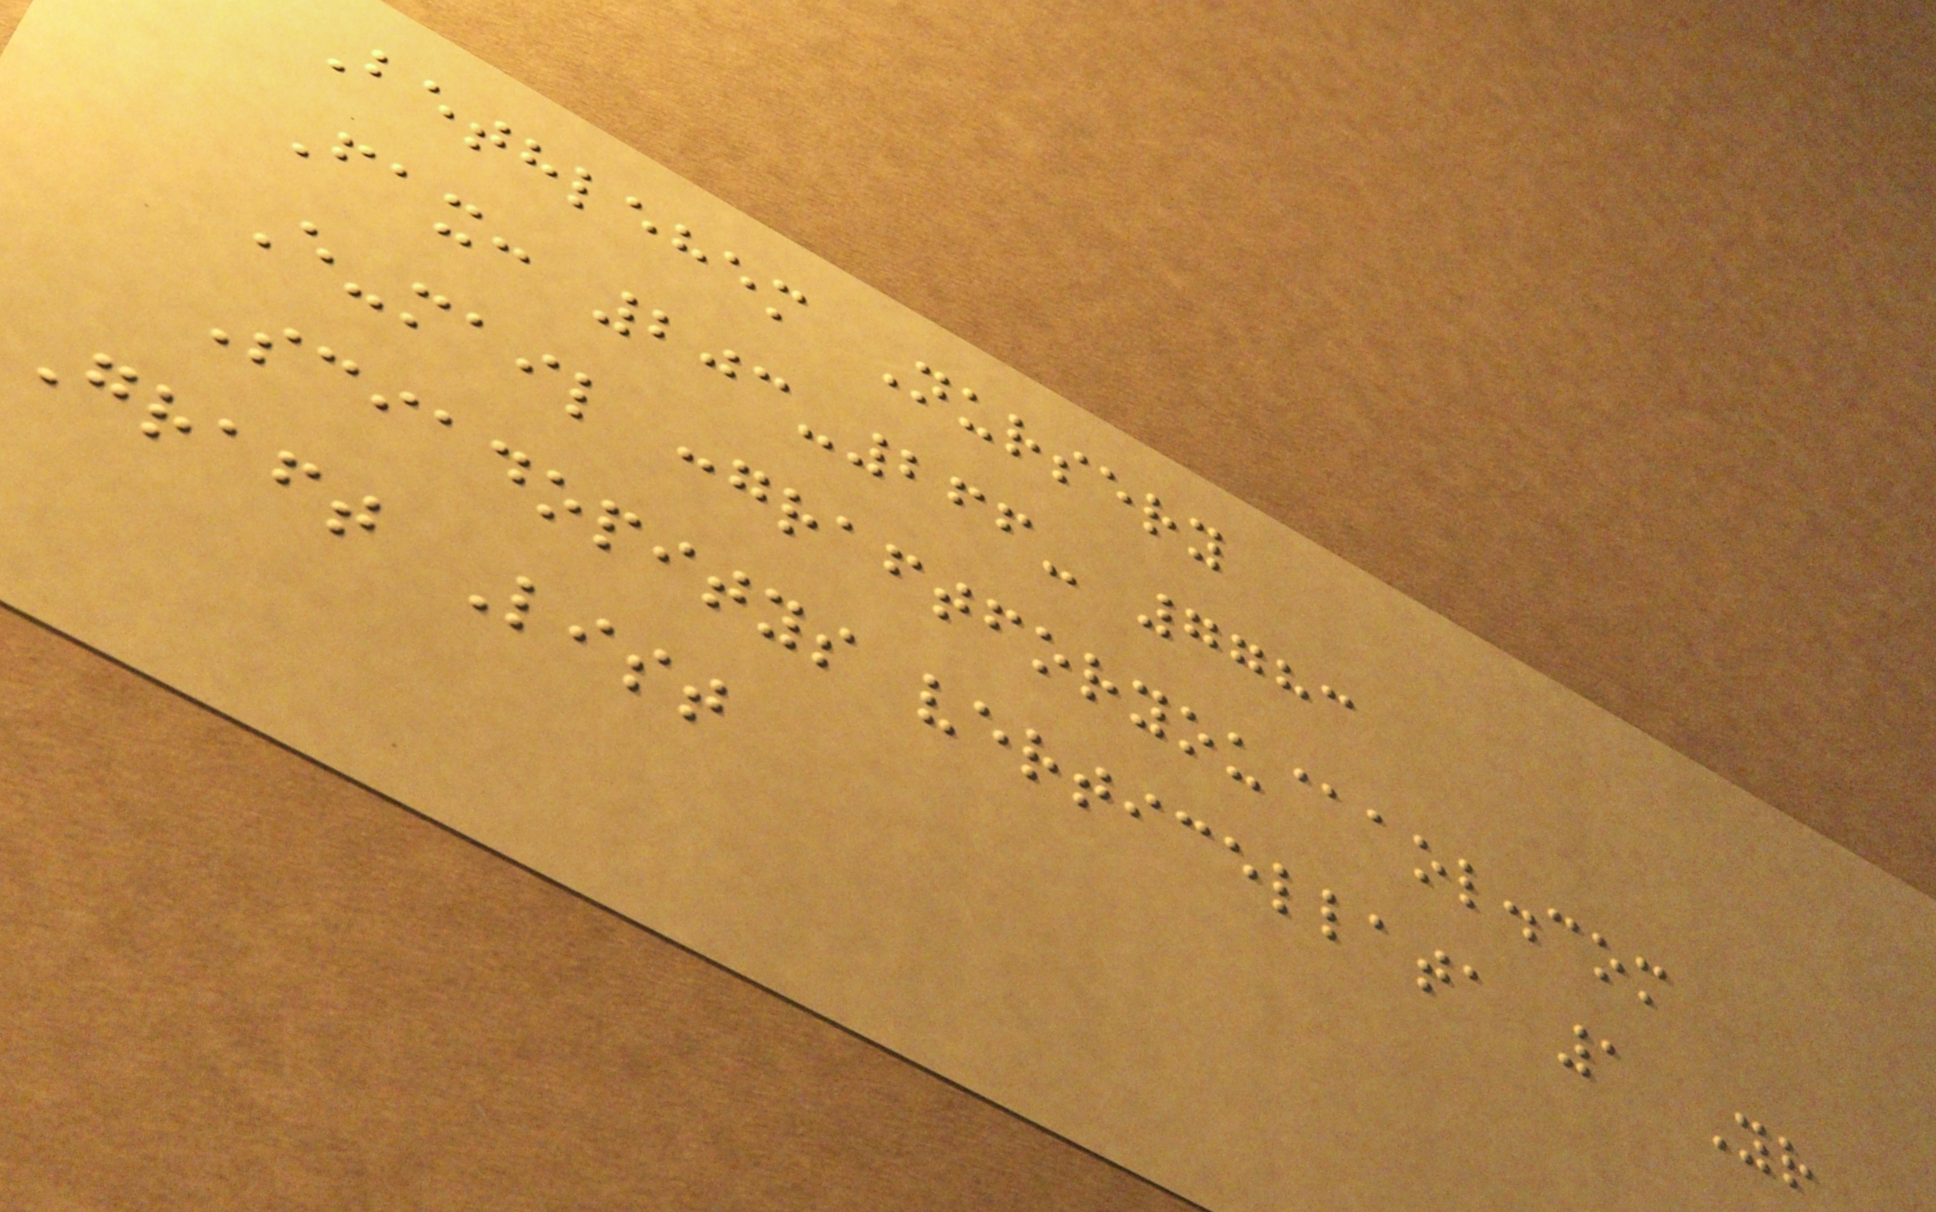Bethlehem Nursery
Fax: 203-266- 7783
E-mail :graftforyou@aol.com
Sciadopitys verticellata 1 Yr
Graft List
